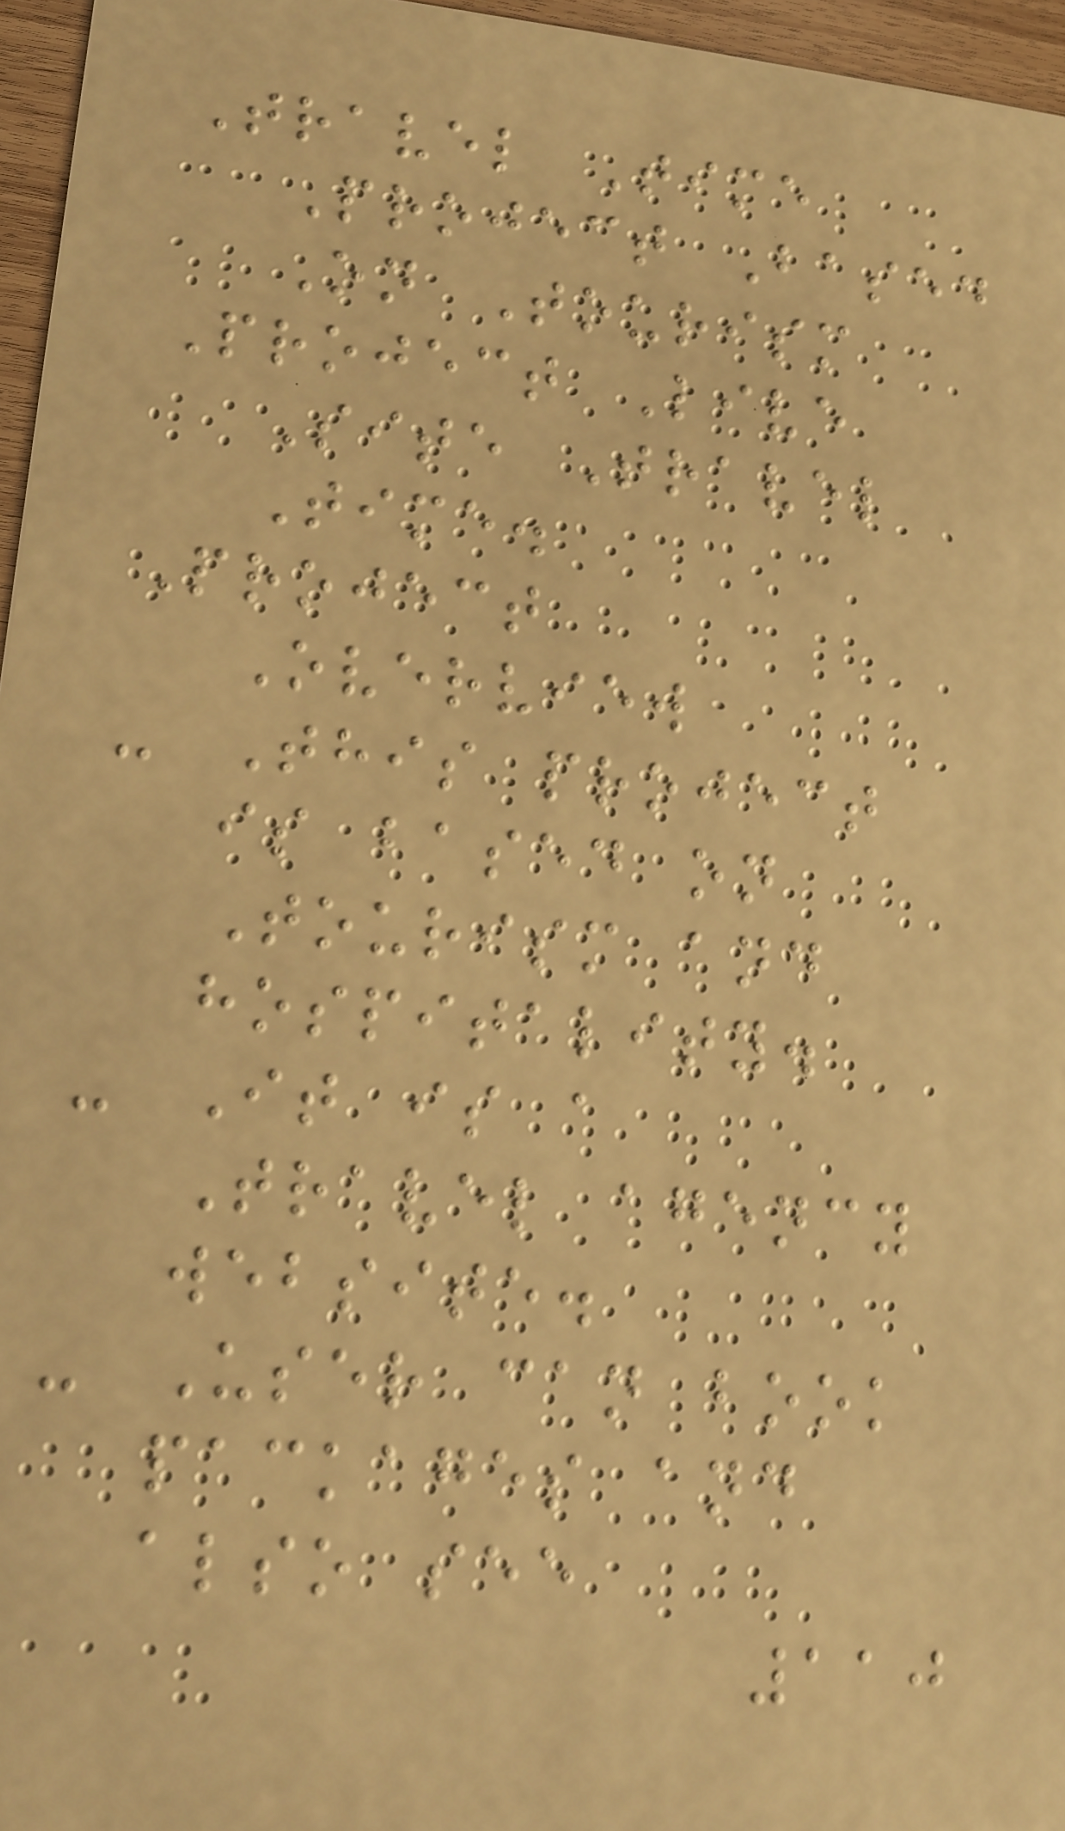Travel Time
Project Based
On Tourism
Project Live
Site Travel
Time.
Project
Overview
- This project
is based on
Tourism and
hospitality.
- It is a
Travel agency
website.
- User can book
packages and
also see
110
